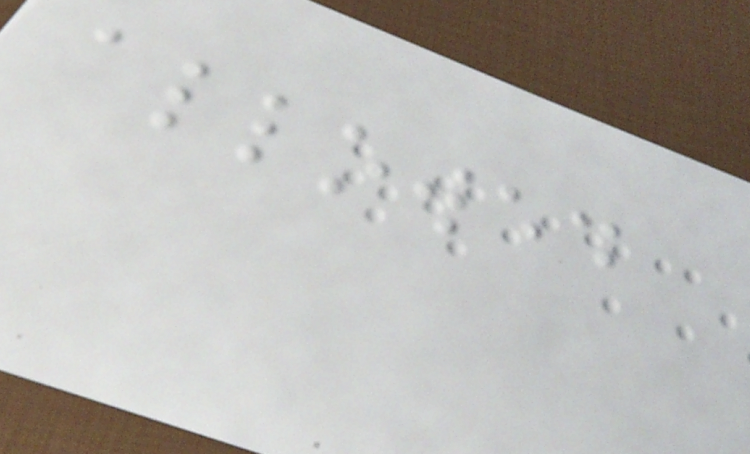allowed
